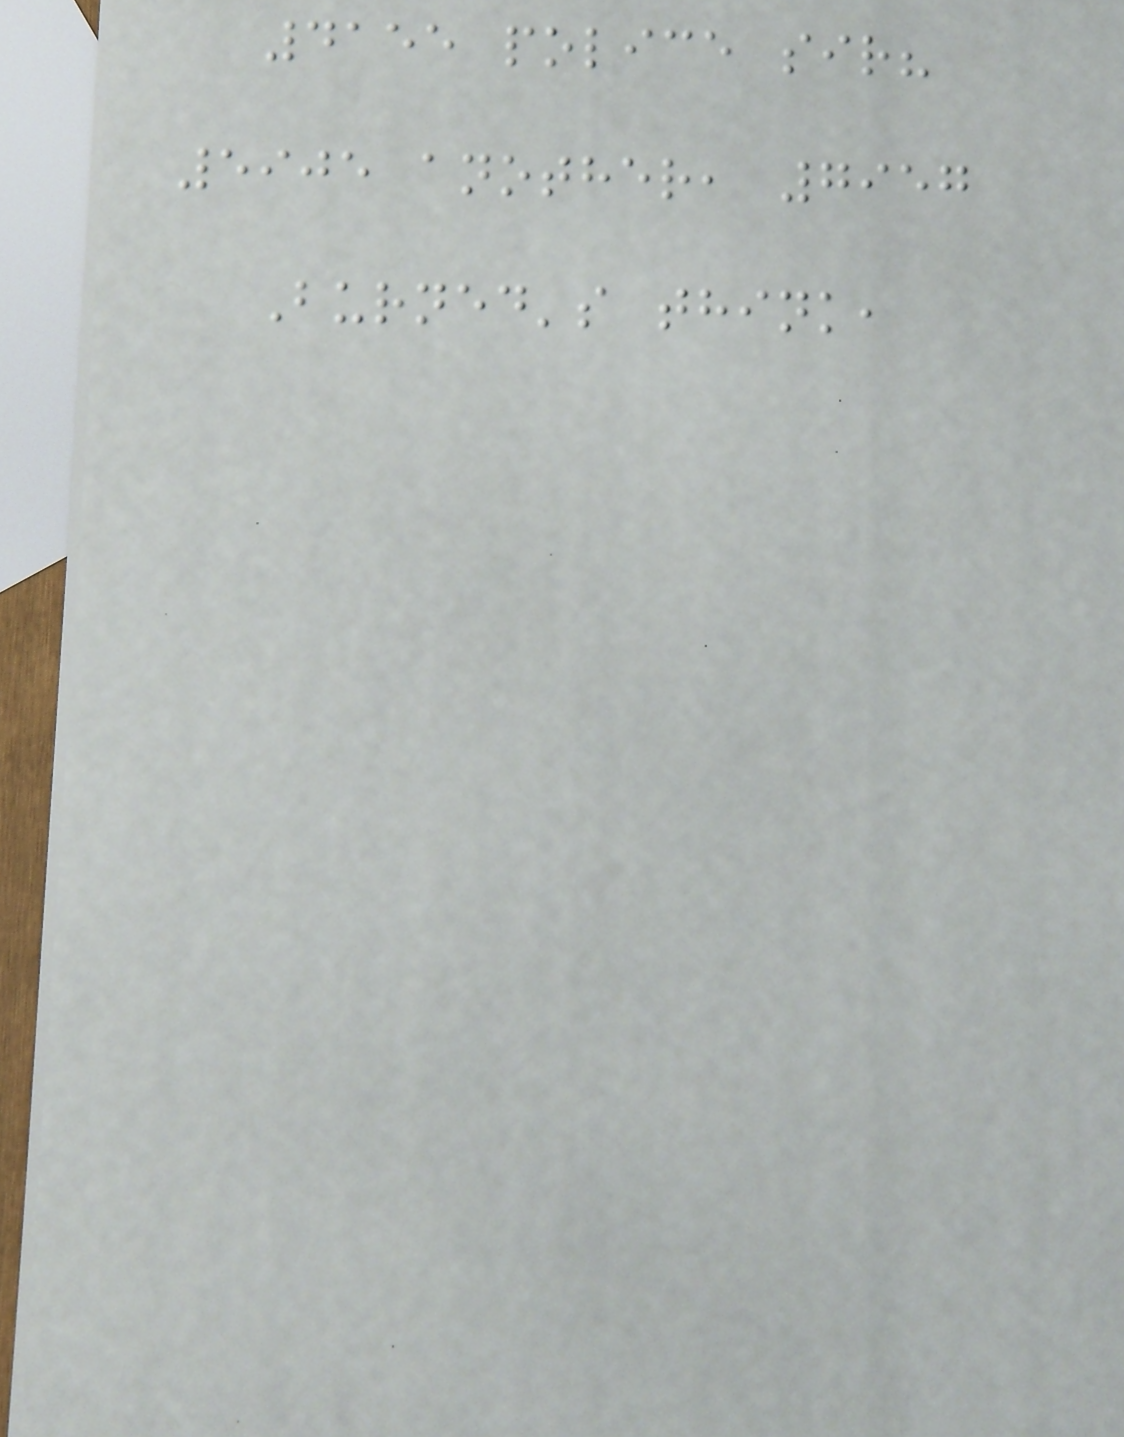4155 police sir?
5905 another, 7957
Burned's think,
